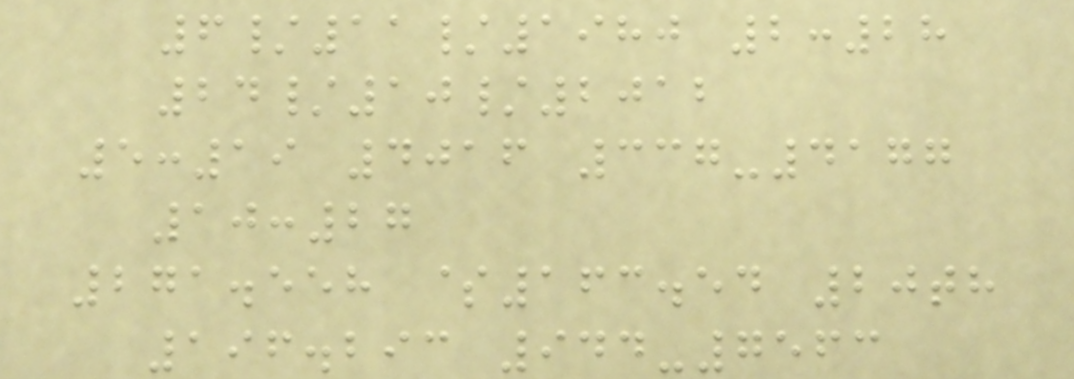6/11/1980 2:28
24/10/2012
5:19 4016 337-4177
10:27
271.558 $163.54 20th
196.293 944-7563
